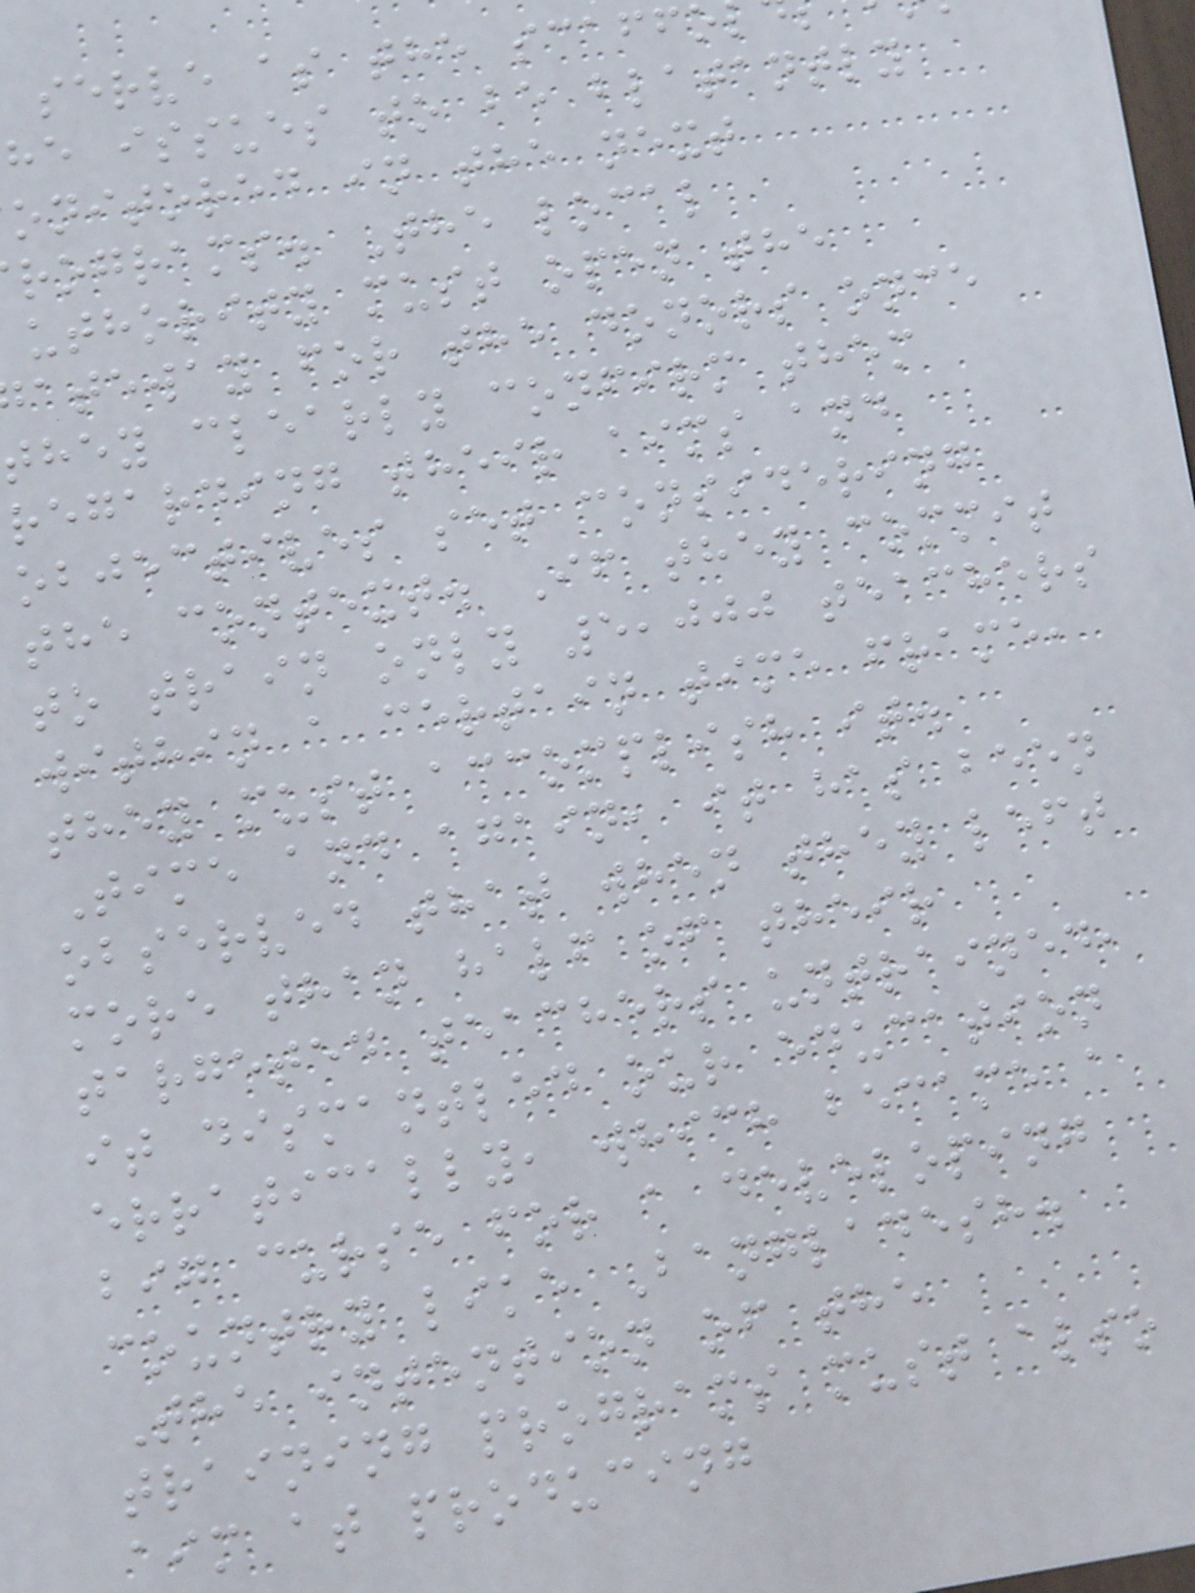serve as the scaffo
he issues to be blatantly
onitored in the next
rograms. The local
uthority must open the
ateway for the donors once
they clearly confirm them
regarding their aims and
objectives set considering
the context. If they commit
to train only 5,000 teachers
within a certain time frame,
they must accomplish it.
Time and again, it has been
observed that when they left
more than half of their
targeted teachers untrained,
it dismantled our education
erratically, which became a
big curse for a developing
country like Bangladesh.
The intention of the
training programs must also
aim at producing
